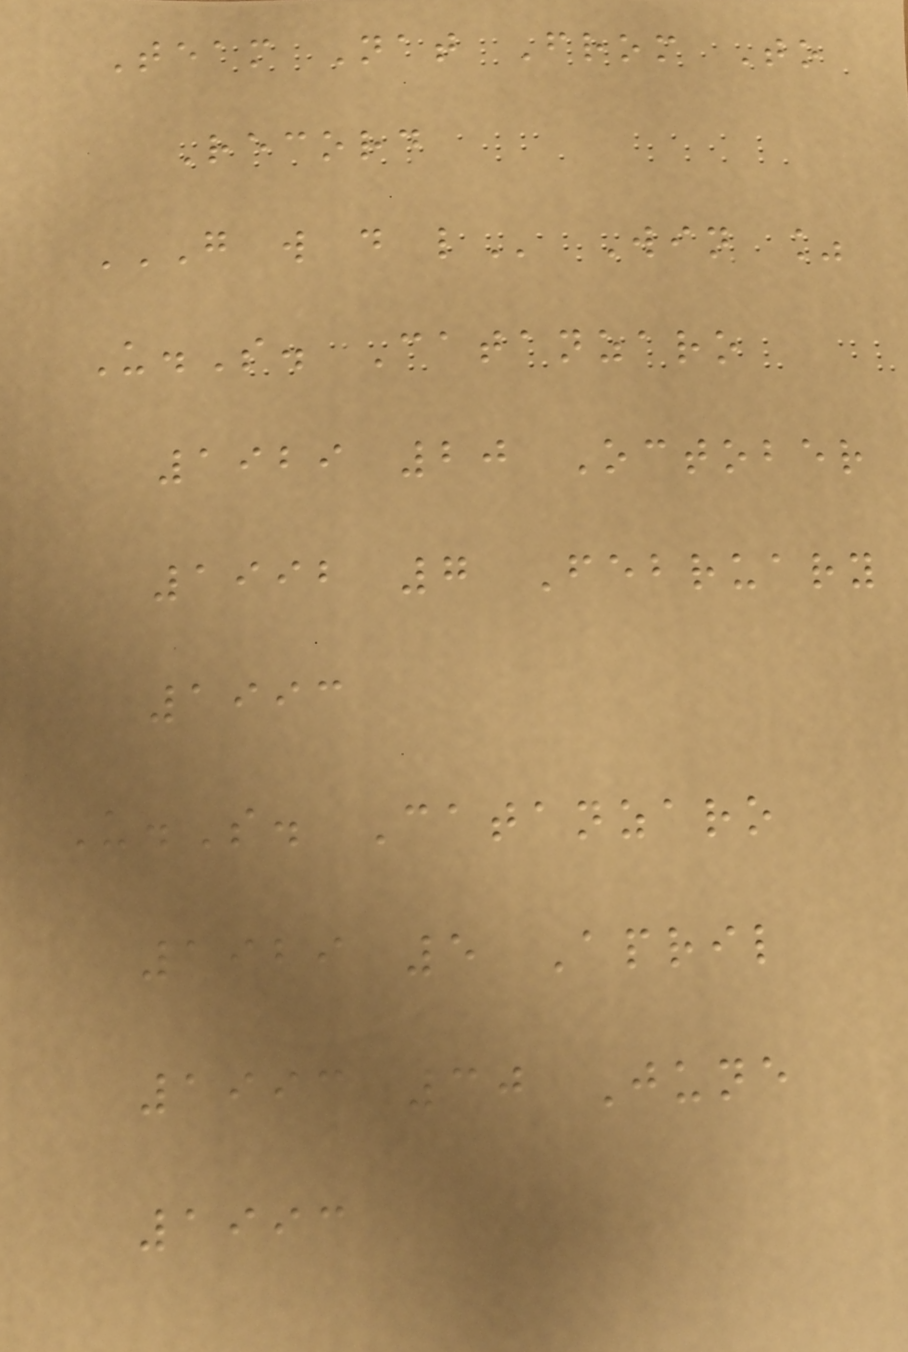Team Nat From To
Record
G W D L Win %
U.S. Catanzaro
1929 20 October
1992 7 February
1993
U.S. Catanzaro
1929 5 April
1993 30 June
1993
